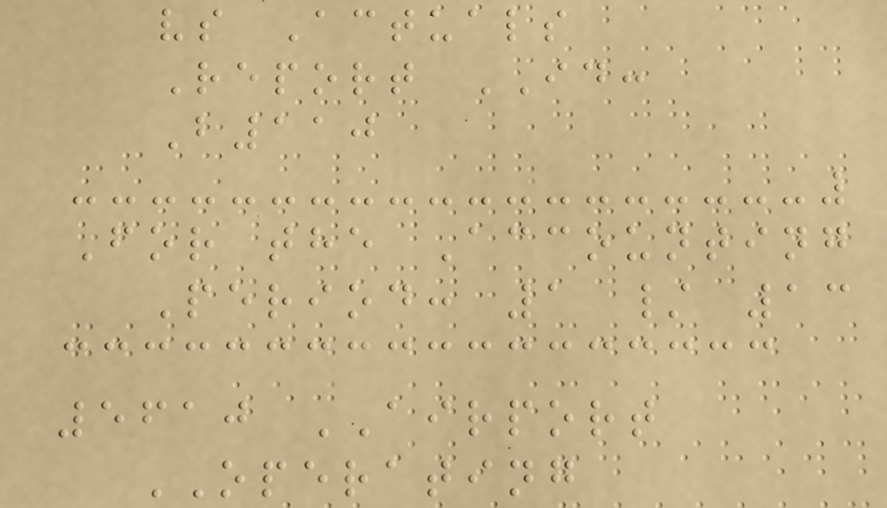vs Actuals
Report ID:
B110
For the Accounting
Period: 1 / 13
5610 AIRPORT
OPERATING
